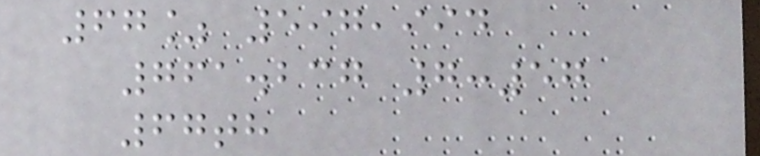67% 597,994
761.237 7:57
67th
